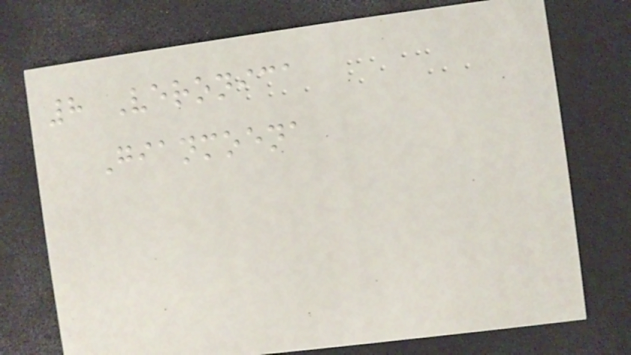8 Veronica
Gianmoena
